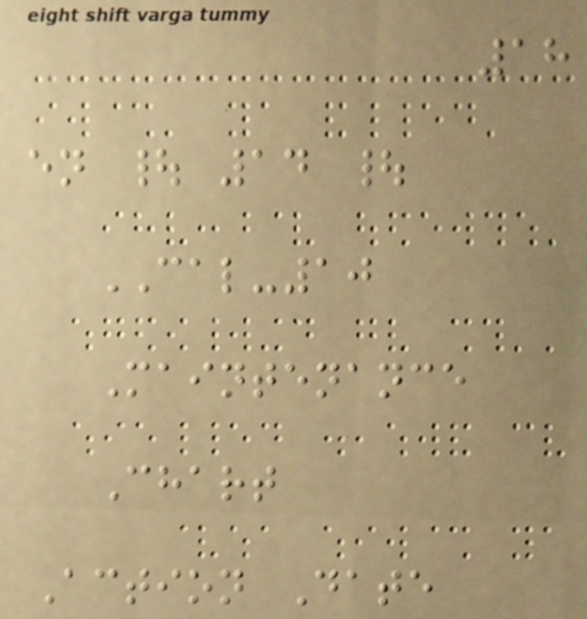18
en | 14 |
CAL-10
Maintenance
Chart
Action Date
